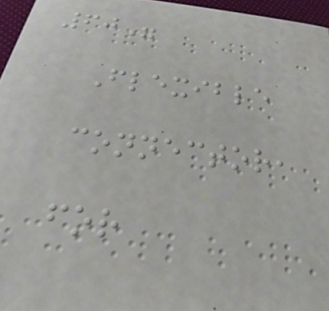60"
Flexible
connector,
for
